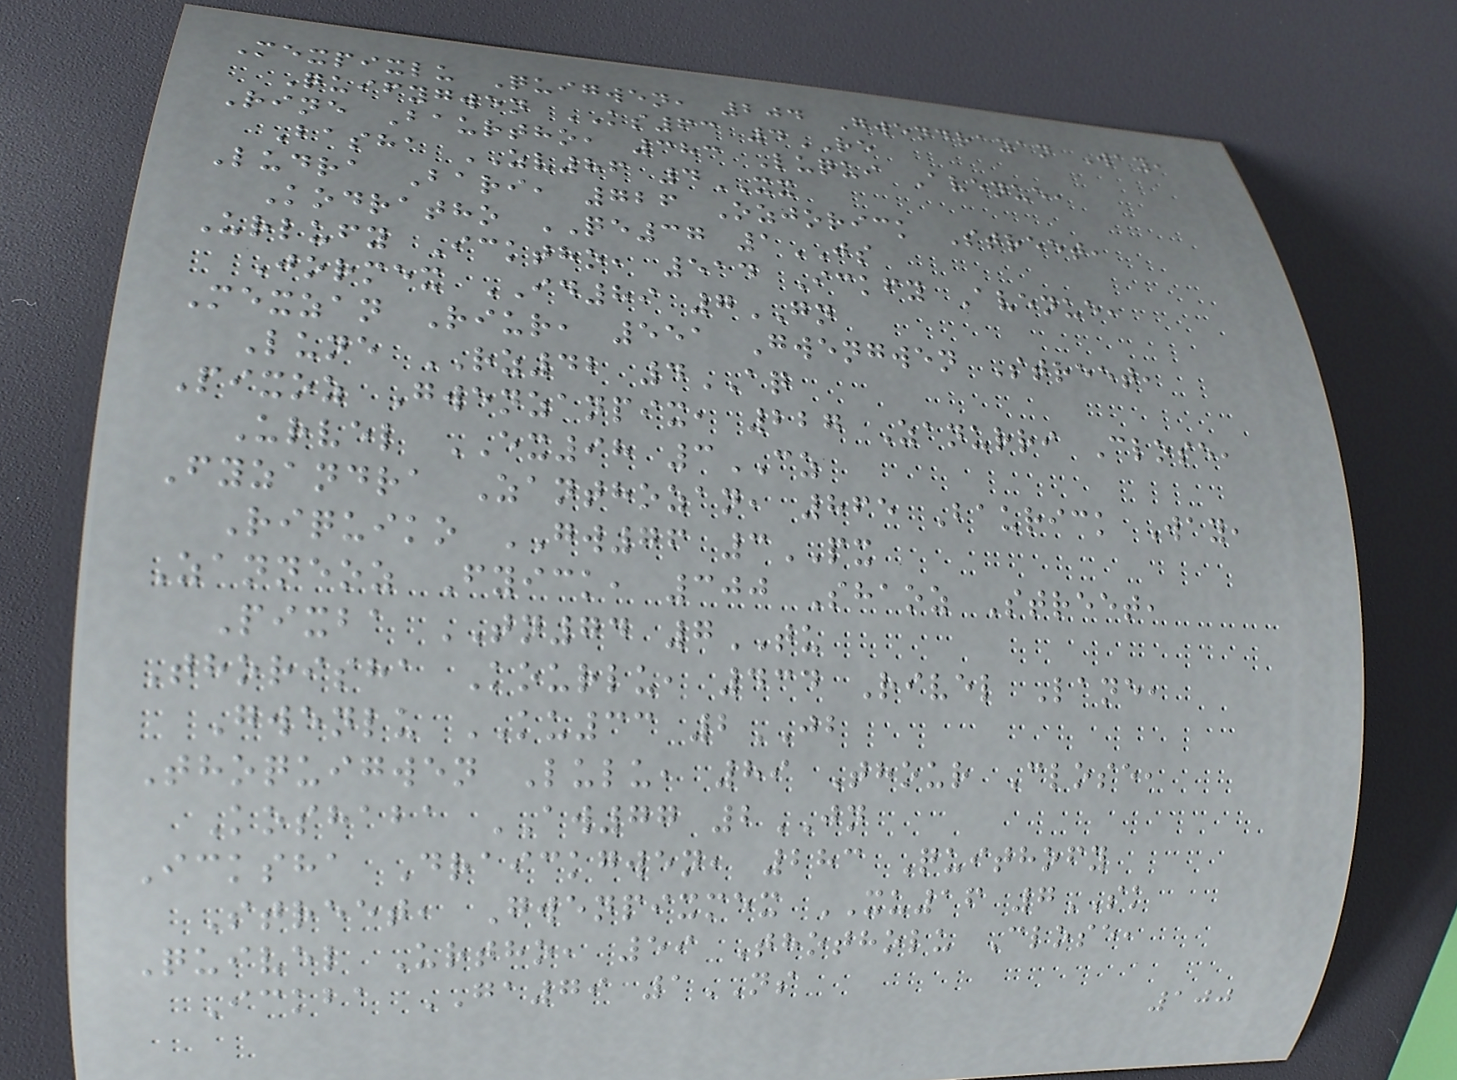Mexpixlu Quigwen, 204 Gwendrazan Way,
Quifygwen KS63 4RE
Rine Baurtho, 383 Luqui Avenue,
Basha ZV86 4XX
Ludra Bari, 726 Ozjorick Street,
Kodratho QE37 1JS
Urlufy Icktho, 514 Ickfy Avenue,
Jormex ID89 7GN
Mexzan Riur, 551 Gwengwen Street,
Lune RZ42 4AQ
Pixoz Gwenzanpix, 227 Zanurri Close,
Urvel EX98 3CZ
Fyzandra Zanthozan, 865 Baurick Way,
Riquiko GW76 3PX
Zanneoz Fyick, 300 Shaoz Street,
Pixba TN74 7TU
Thorisha Kourlu, 434 Rivel Lane,
Gwenlu KU33 2JB
Thoquigwen Lulu, 89 Thour Close,
Koshaba AW77 2JN
Icksha Draickgwen, 283 Quithofy
Street, Gwenpixmex XU16 7SK
Quivel Urtho, 59 Thotholu Close,
Ickba GA79 1NS
100
